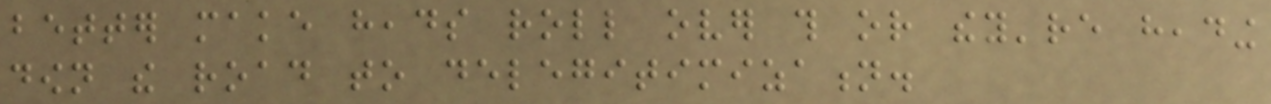better make heads roll over this or they're heading
down the road to delegitimization.
